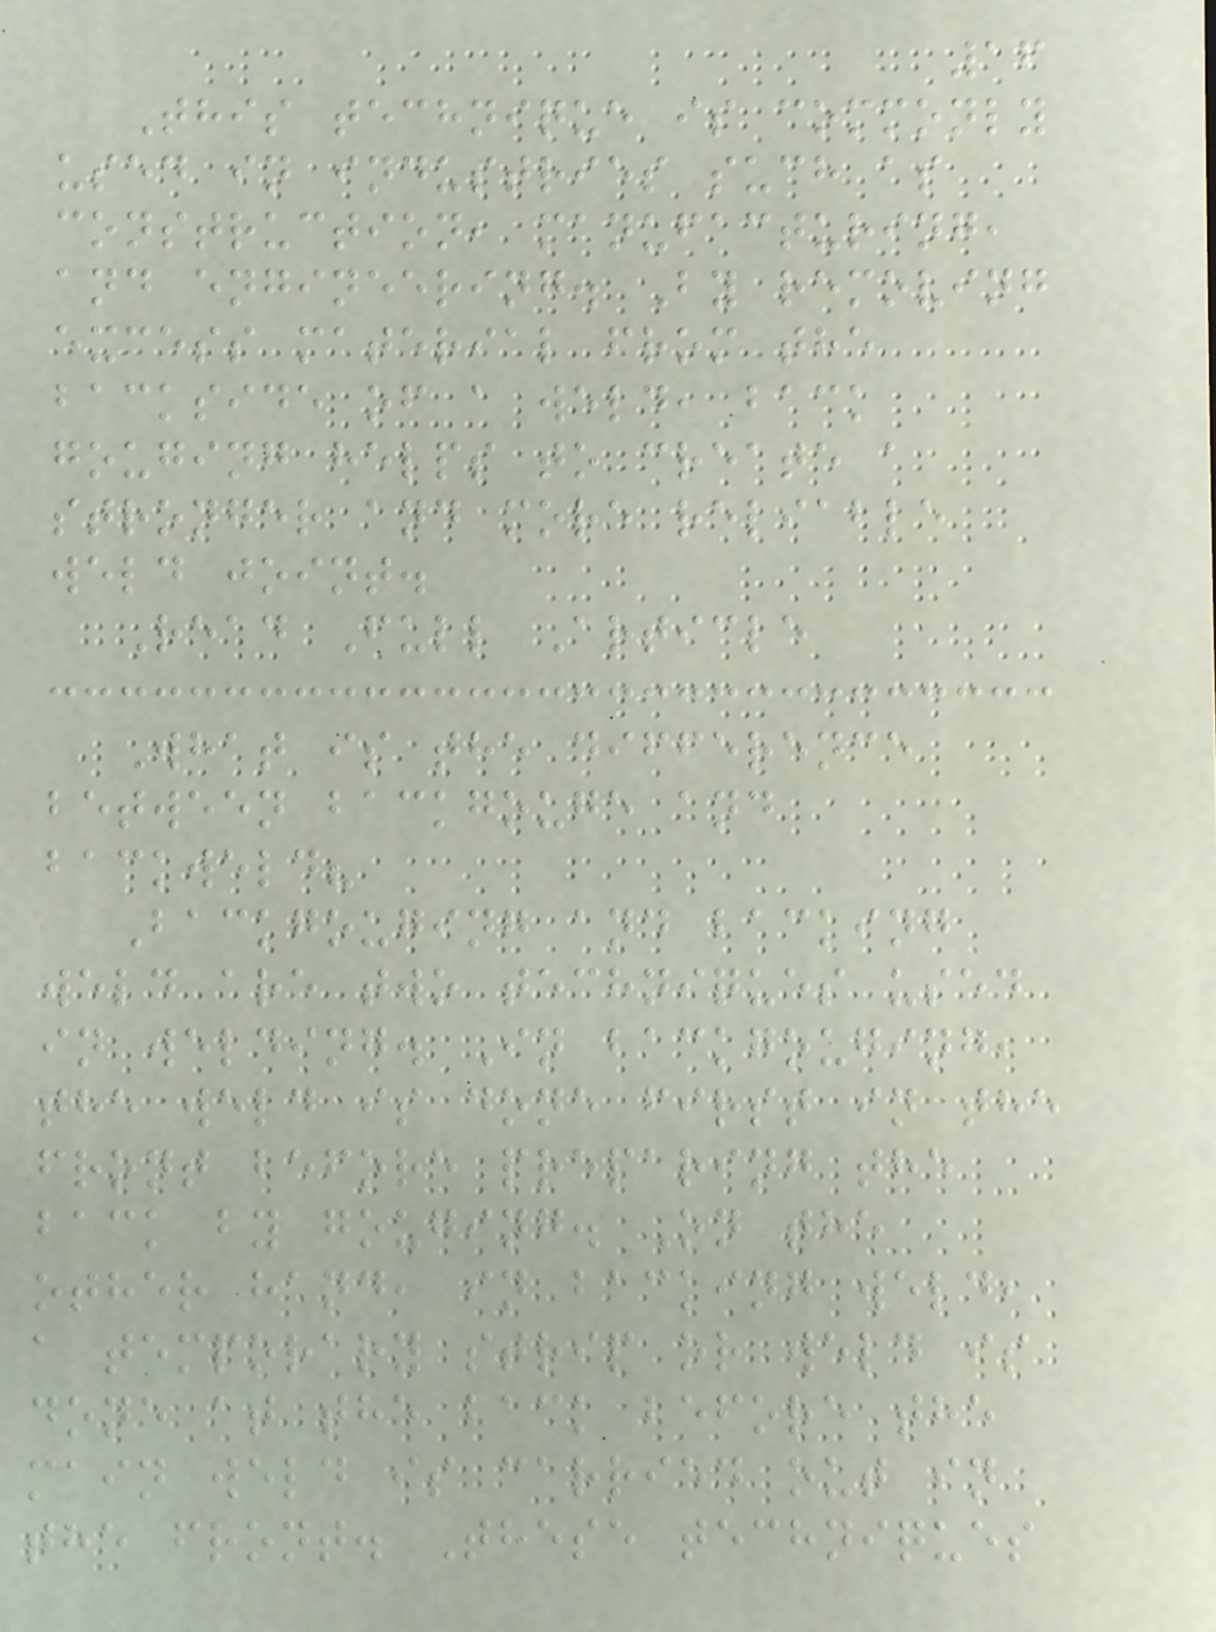16
This technique is commonly
used in industries such as
construction, manufacturing,
and engineering. By removing
excess material from the
backside of a weld, back
gouging helps to create a
stronger and more reliable
weld joint.
Read Full Article
What is the difference
between backgouge and
backweld?
Backgouging and backing
weld are two techniques used
in welding. In backgouging,
the weld is done first in the
front before preparing the
back by gouging. On the
other hand, in backing weld,
a temporary strip or weld is
done at the back before the
main weld is carried out in
the front. These techniques
